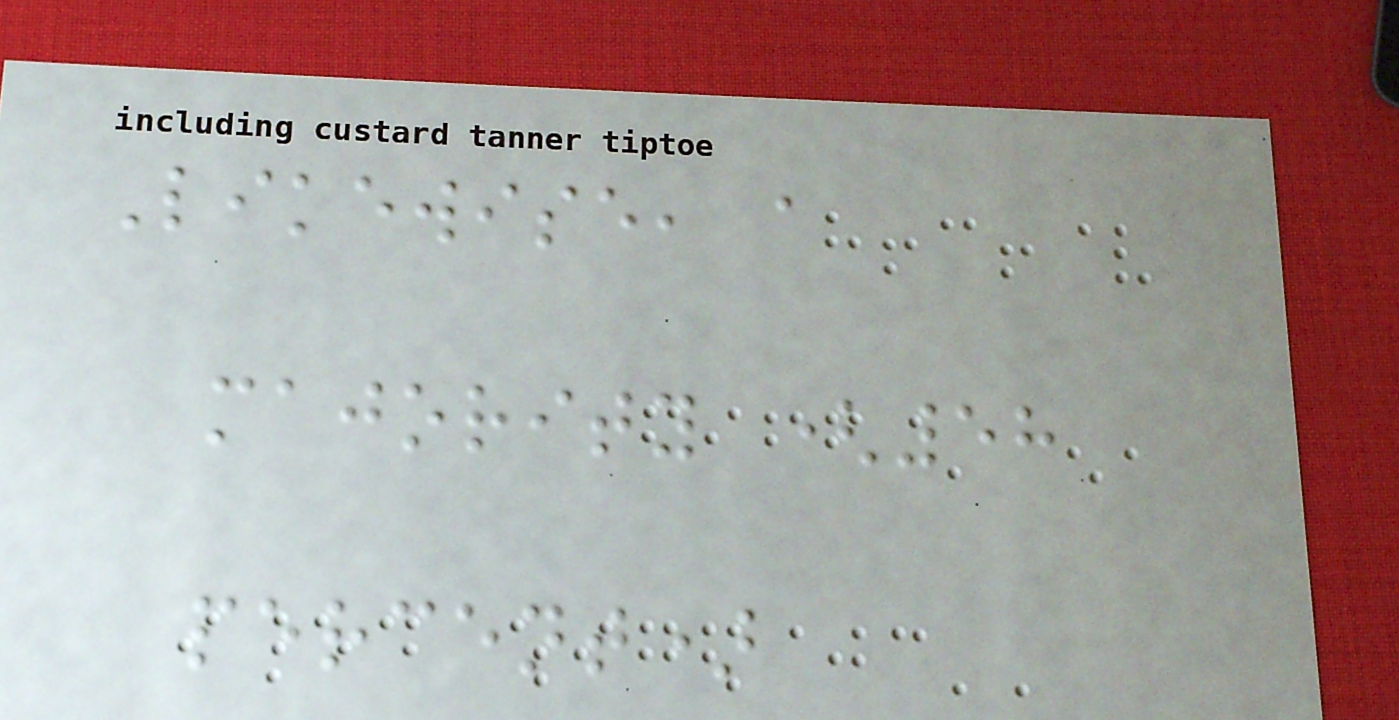Likewise, a
majority (58
percent)
